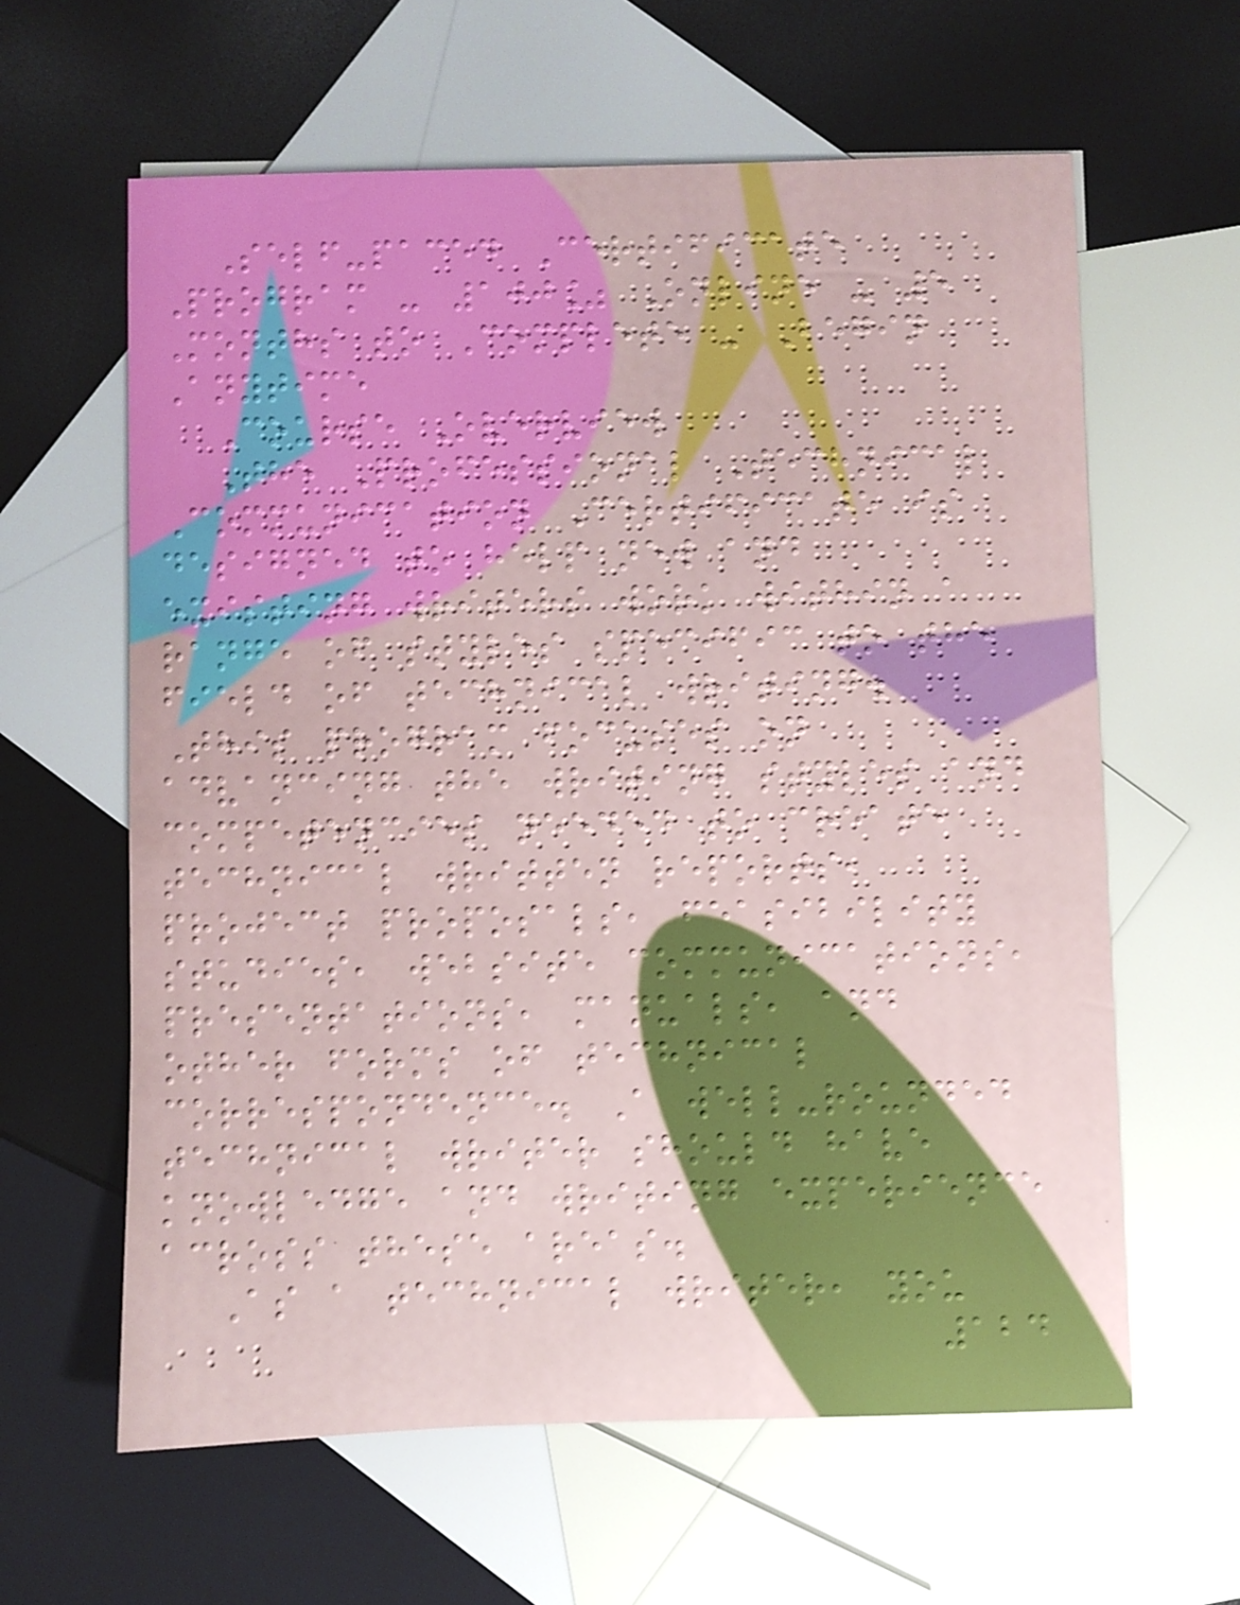Self-paced Certificate
Program - 100% Online - 5
Months to Complete - Begin
Anytime
Course Overview
The Professional Technical
Communication Certificate is
designed to help new and
existing writers work within a
range of styles specific to the
field of technical writing.
This program focuses on
advancing the writing styles and
competencies needed to create
technical written reports,
project proposals, feasibility
studies, website communications,
presentations, manuals, and
other forms of technical
correspondence. A well-rounded
technical writer should have
knowledge and writing experience
across these areas.
As a technical writer, you
124
